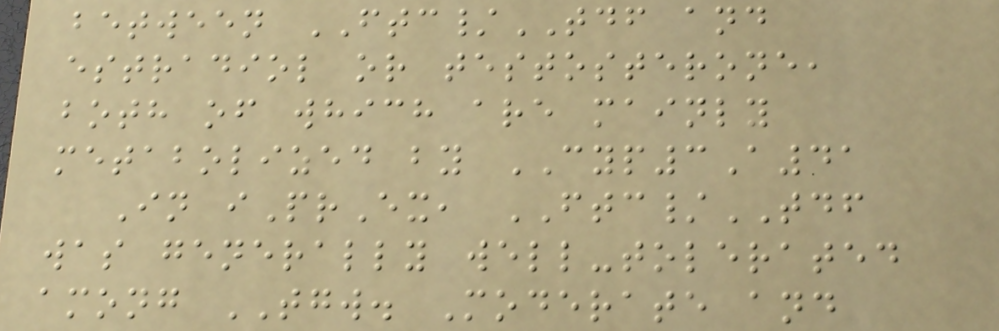between FTC/TDF and
estradiol or testosterone,
both of which are mainly
metabolized by CYP3A41
In iPrEx, FTC/TDF
was generally well-tolerated
among TGW. Moderate and
